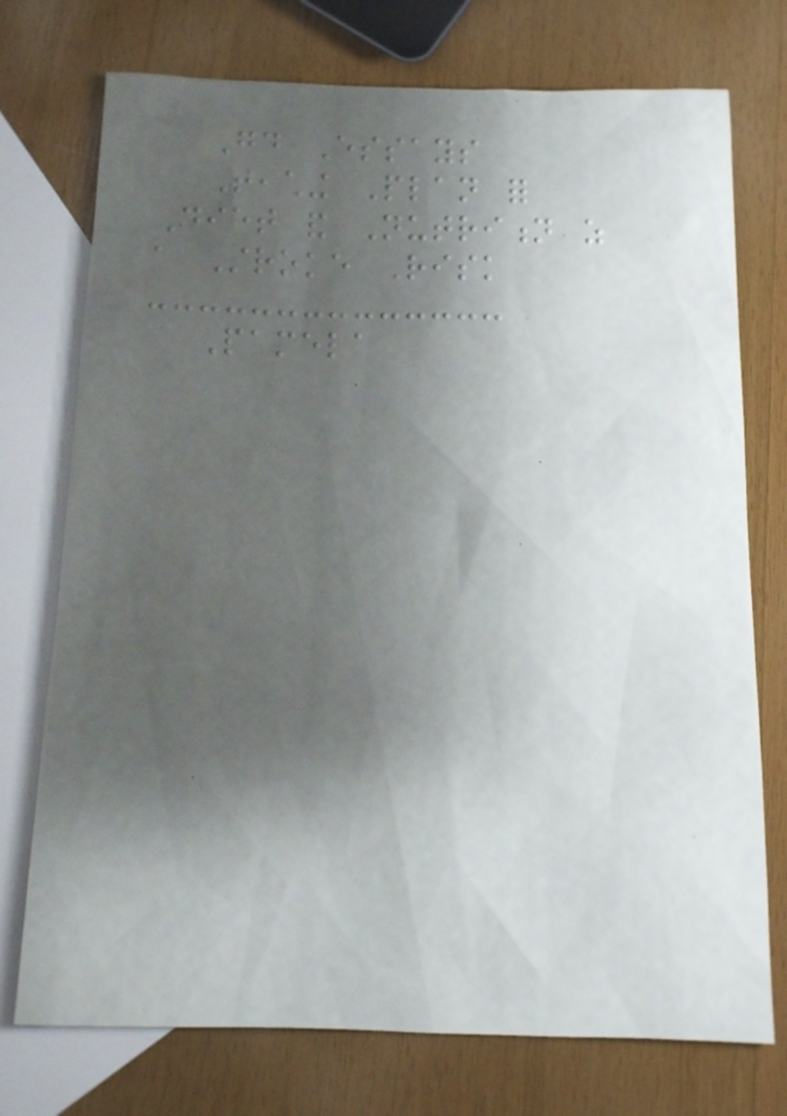Good Essays
Teaching Plan for
Diet and Nutrition as
a Stroke Risk
Pamela
